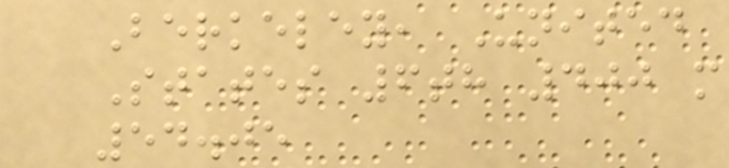Berkeley, United
States 6th 400 m
54.05
